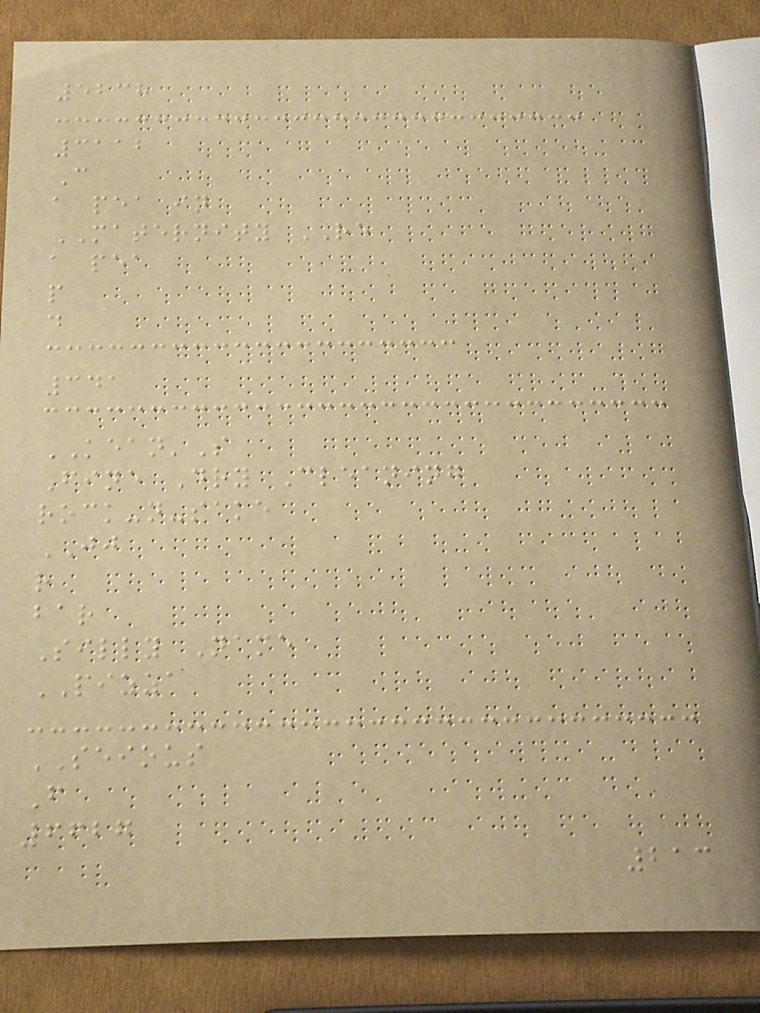5238
3112
C
a pea in
MATERNITY RE
a pea
p
d
341
KEAN'S
Fine Dry Cleaning
rock-n-sake
JJ
r
bar
Silly Name
PIZZA
SEIOUS
F
6627
213
